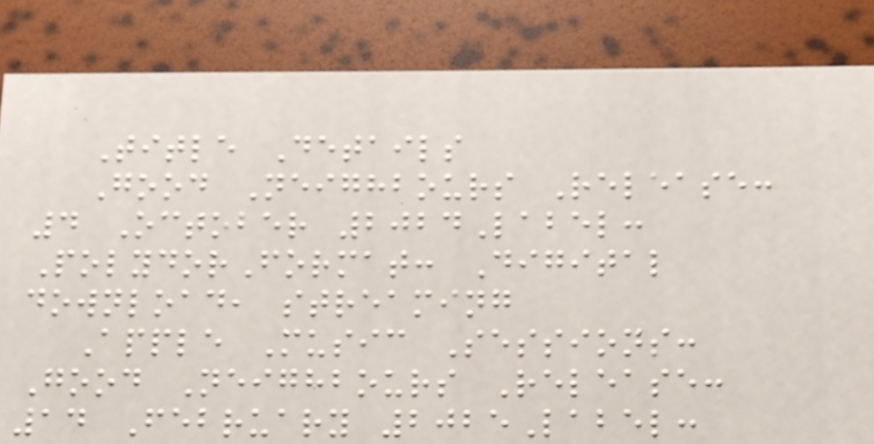Title Details
Good Neighbours Release:
4 October 2024Label:
PolydorFormat: Digital
download, streaming
Apple Music Sessions:
Good Neighbours Release:
14 February 2025Label:
